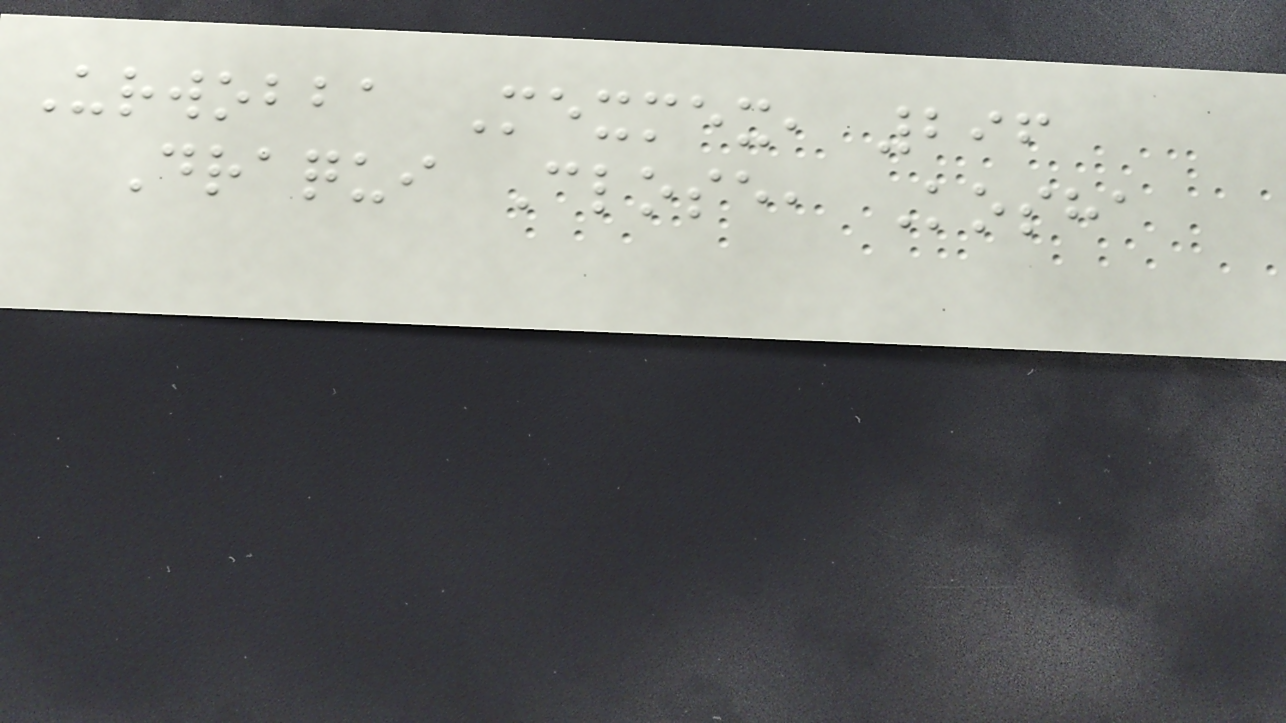Urwobba Mexmex, 296
Draqui Close, Kosha
